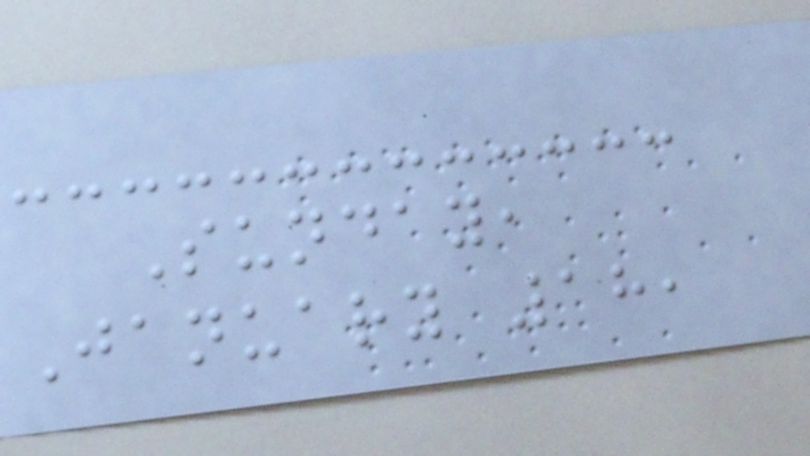Sunday,
January 18,
